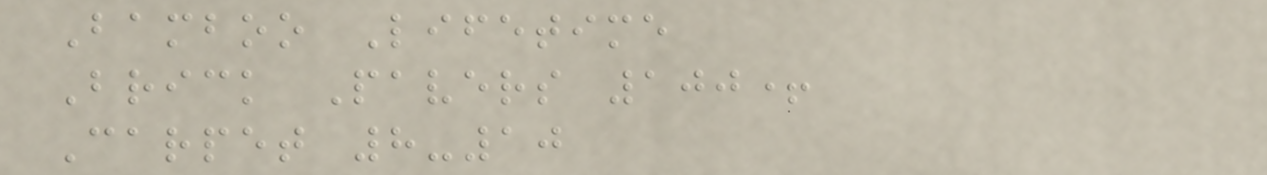Bamboo Lifetime
Brick Pavers 100+
Carpet 8-10
